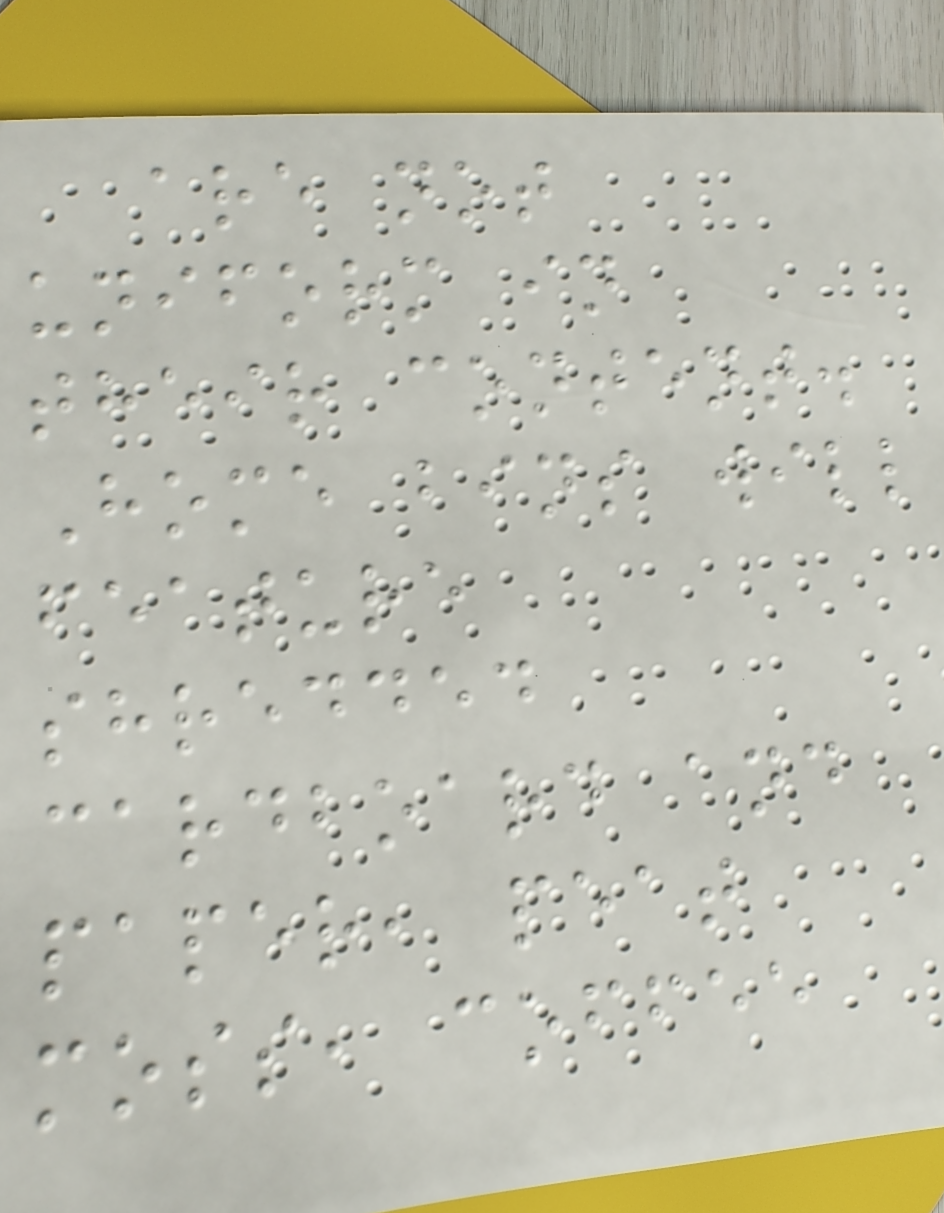are not
uniform in
their content.
Home bins will
feature
shredded
cardboard and
paper, peat
moss, coffee
